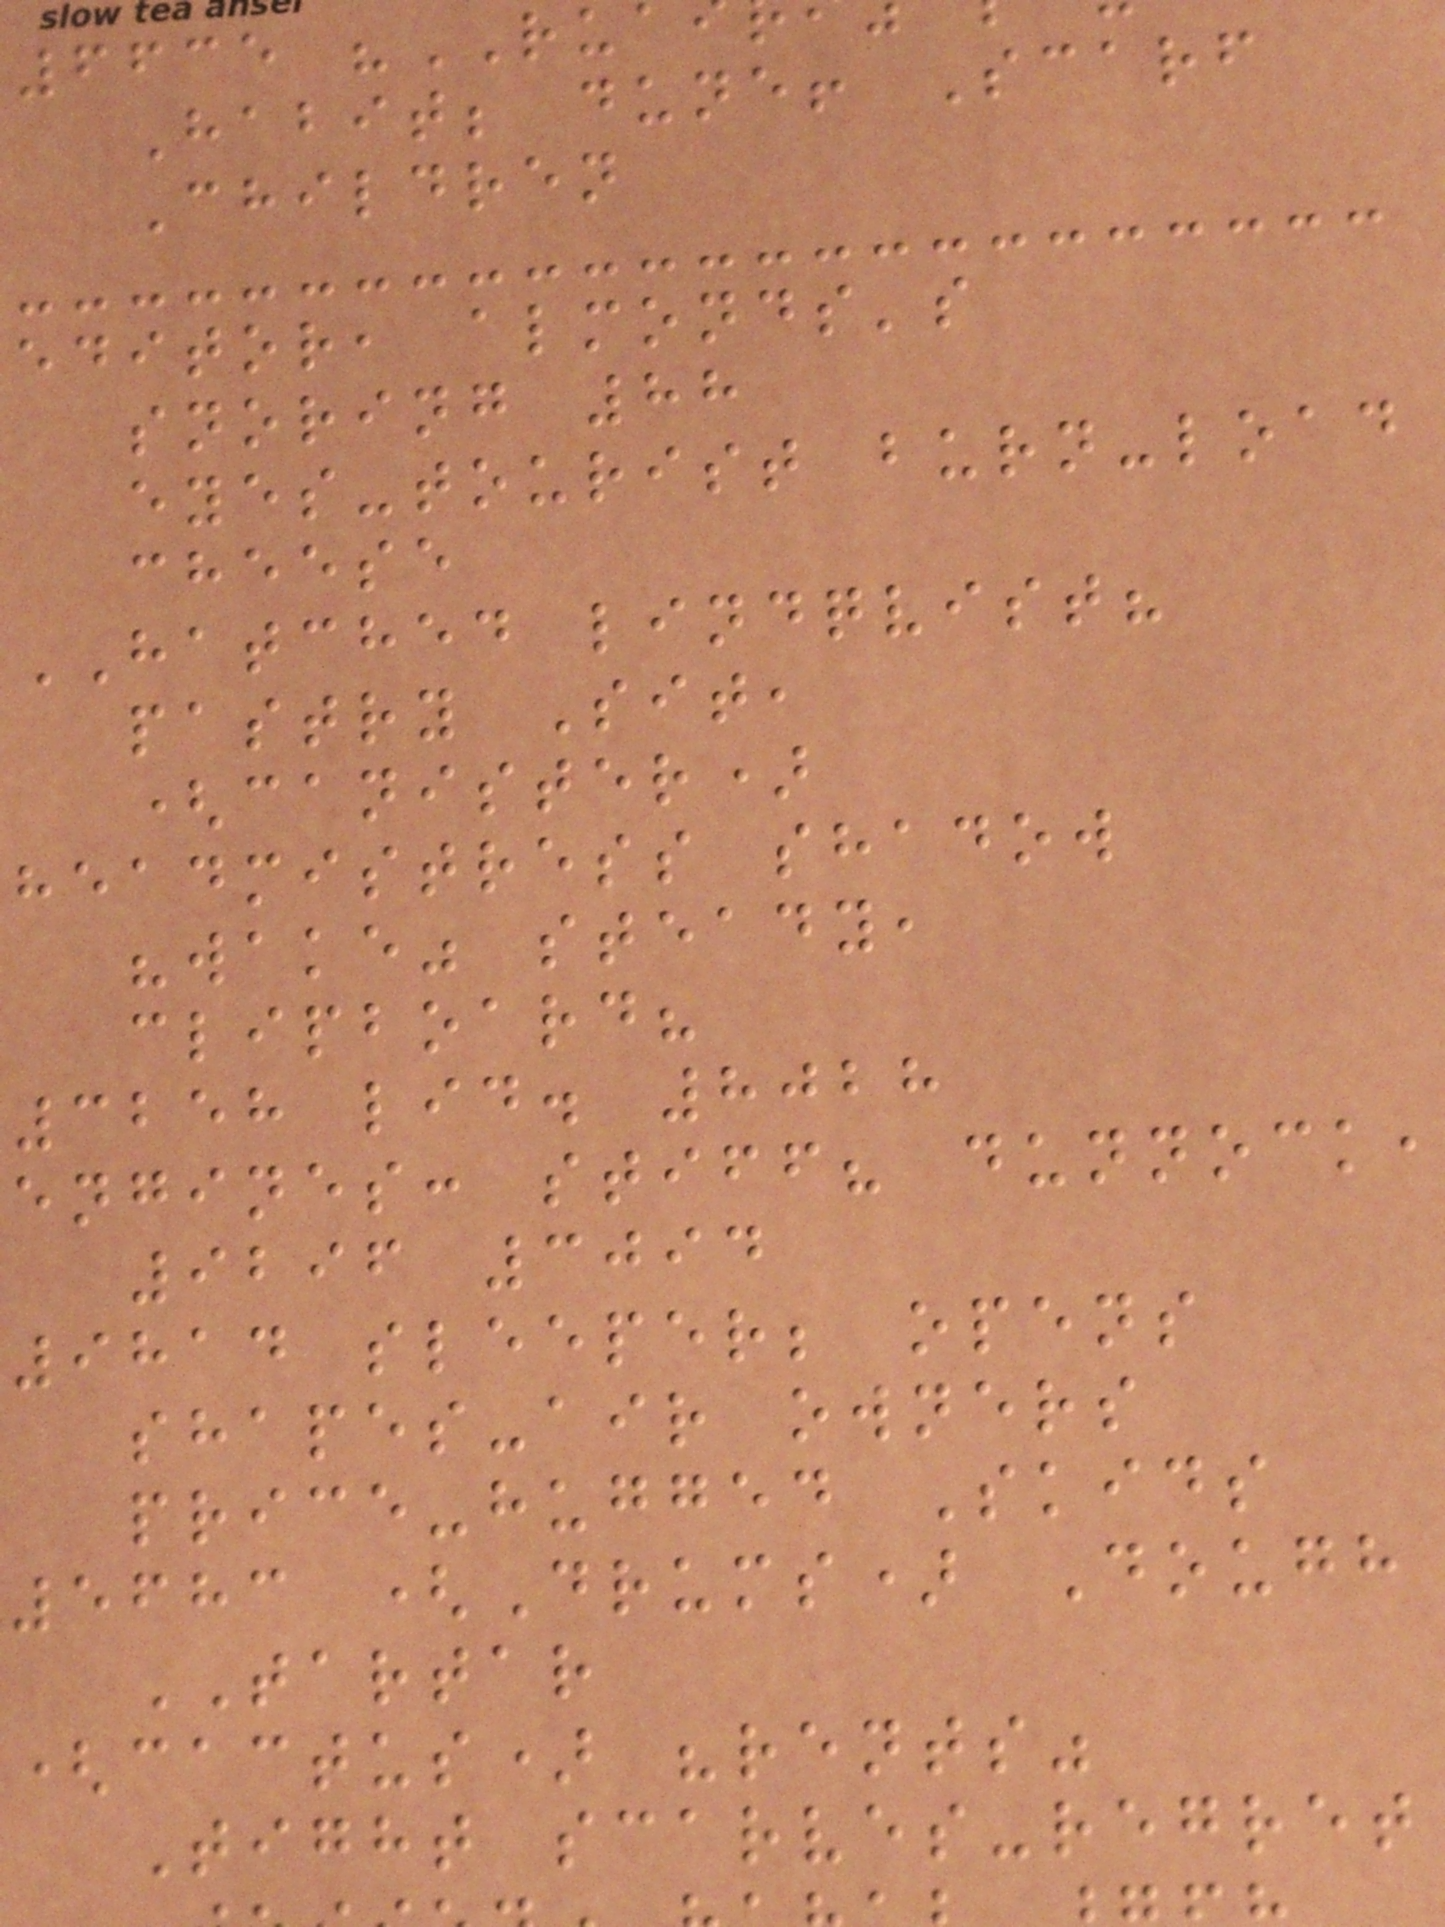6635 "RU
Habit; dune! Scarf
Children
editor, almonds's
snoring 88
eyes-tourist burn-load
cheese
HATCHED lindqvist?
pastry Sit,
(canister)
headmistress shadow
"wake" steady,
clipboard?
3258 lid. 8028
engines: stiff? dunnock,
9296 3094
9814 sleeper; opens
shapes-air owners
price-hugged Skids
5683 (Drums) Dough
TARTAR
(cactus) "rents"
Tight scarves-regret
